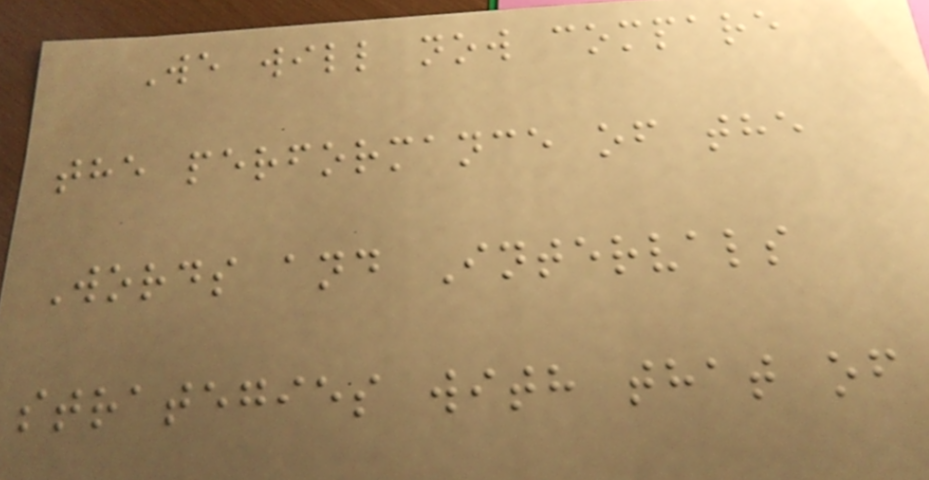We will now compare
the performance of the
Words and Intervals
strategies with that of
